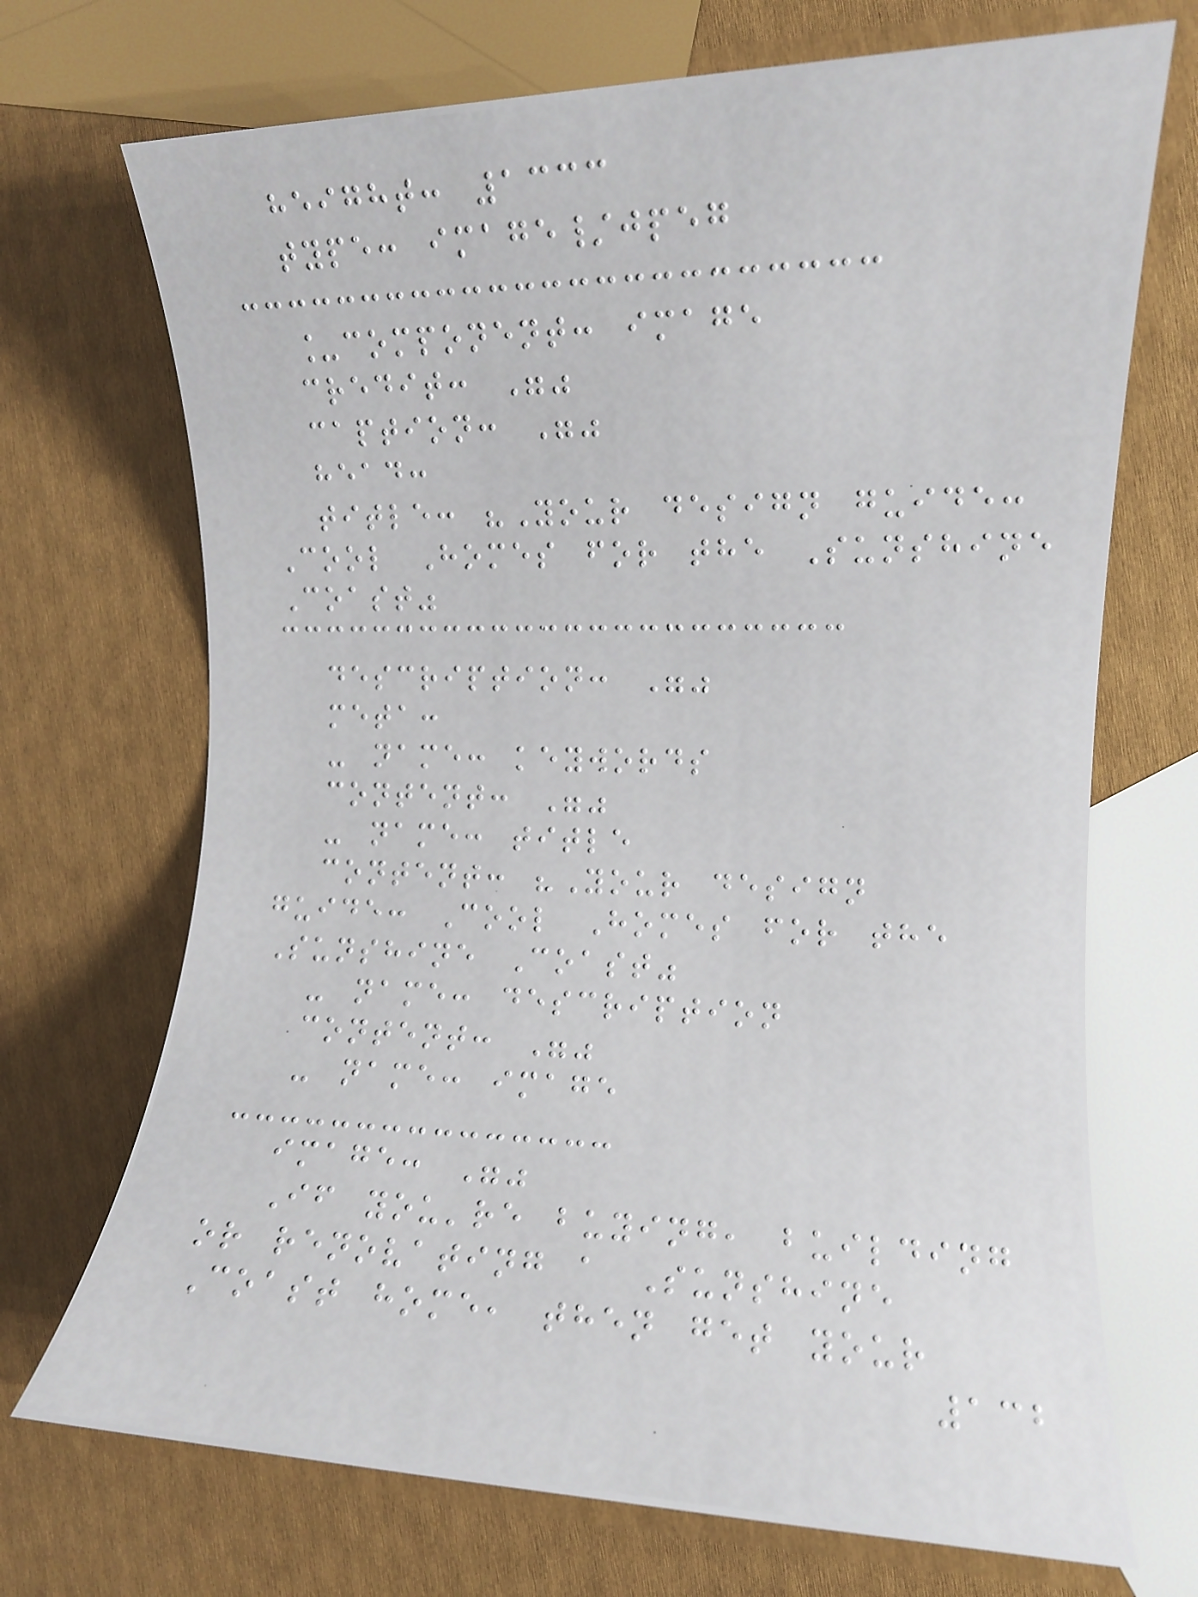height: 1333
type: image/jpeg
_component: image
credit: ""
caption: ""
head:
title: "Your design guide:
Cool Homes for the Sunshine
Coast"
description: ""
meta:
- name: keywords
content: ""
- name: title
content: "Your design
guide: Cool Homes for the
Sunshine Coast"
- name: description
content: ""
- name: image
image: ""
If you're buying, building
or renovating a Sunshine
Coast home, then get your
132
